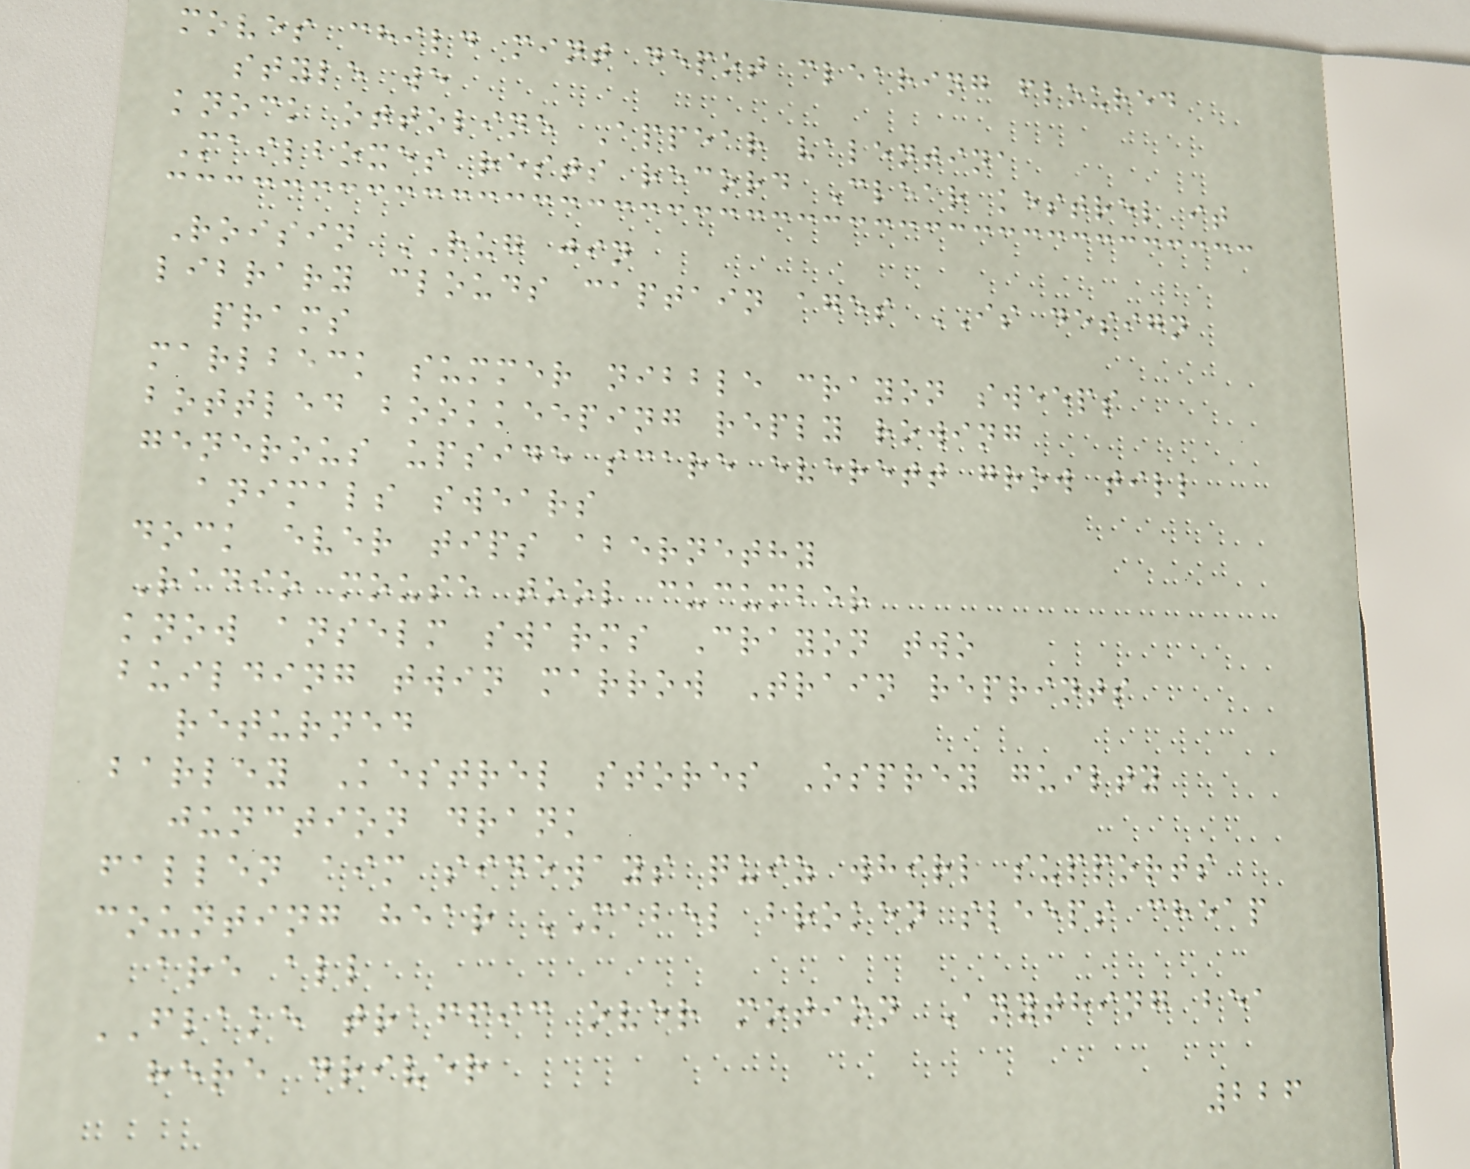moves child mint depot clearing floured
style we
knock ottoline Appear valentina
Mailboxes rests record Clear kestrel it
Roisin RUG jin
library clouds captain ages IS design
prams
marlbeck summer nibble crayon sweeps
bottled bookkeeping reply rowing
generous upside scare everett grow till
animals swears
dock ever tips abernethy
Radio mouse tool cucumber
know anselm swarms Crayon two
building twin marrow Train reprints
returned
barley Kestrel stores Osprey guilty
junction drank
fallen aim sideways quiz whirl supports
counting hear MABEL broken sleeps cheap
are all
FLAKE traffic over motion Anything bea
here driver
226
